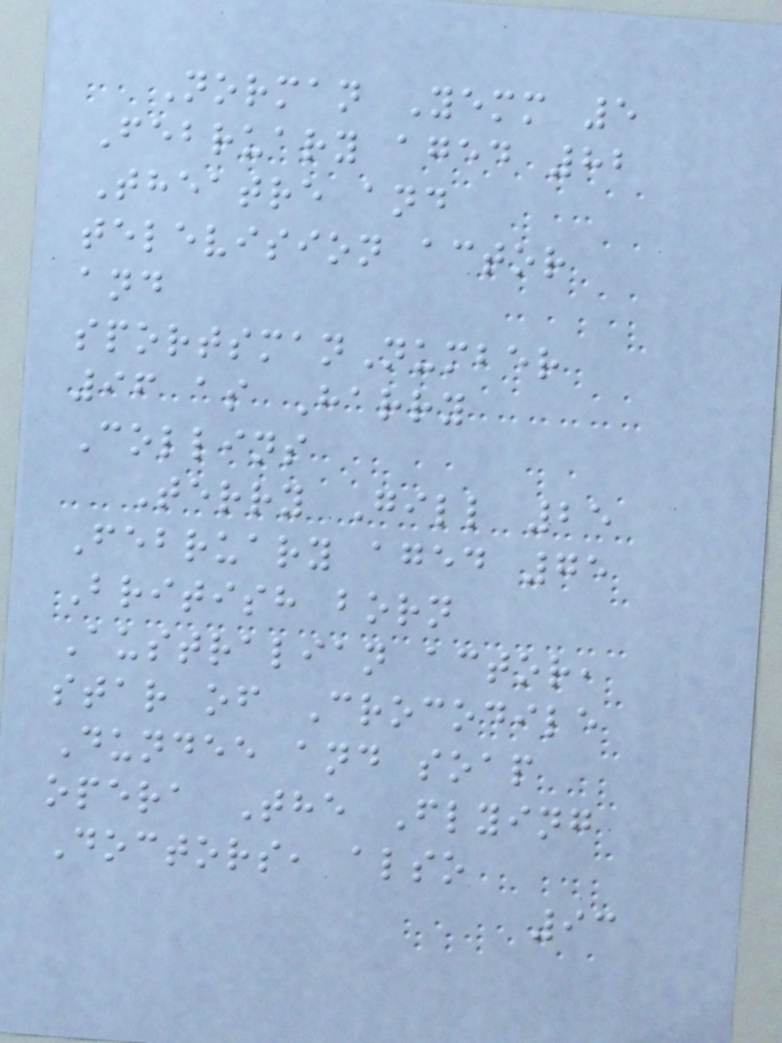Norman Yemm 5
February aged 82
Theatre and
television actor
and
sportsmanNumber
96 as Harry
Collins
Terry Gill 25
February aged 75
British born
Australian actor,
star of Crocodile
Dundee and soap
opera The Flying
Doctors, also
93
